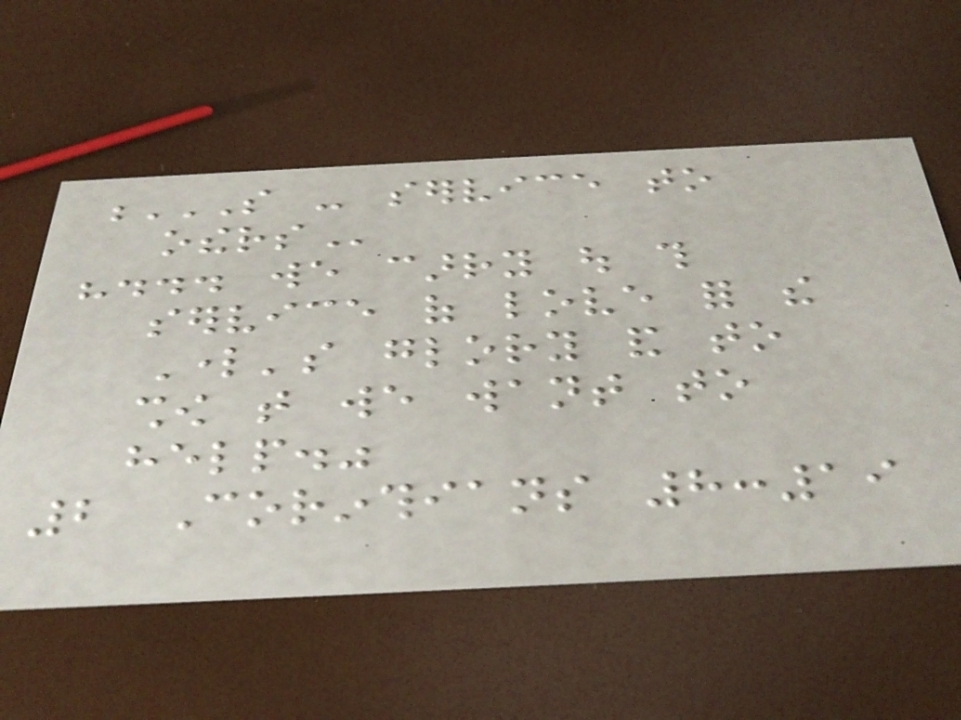S - SERVICE TO
OTHERS
"... we carry out this
service of love for the
Lord's glory and to
show that we want to
help."
2 Corinthians 8:19
